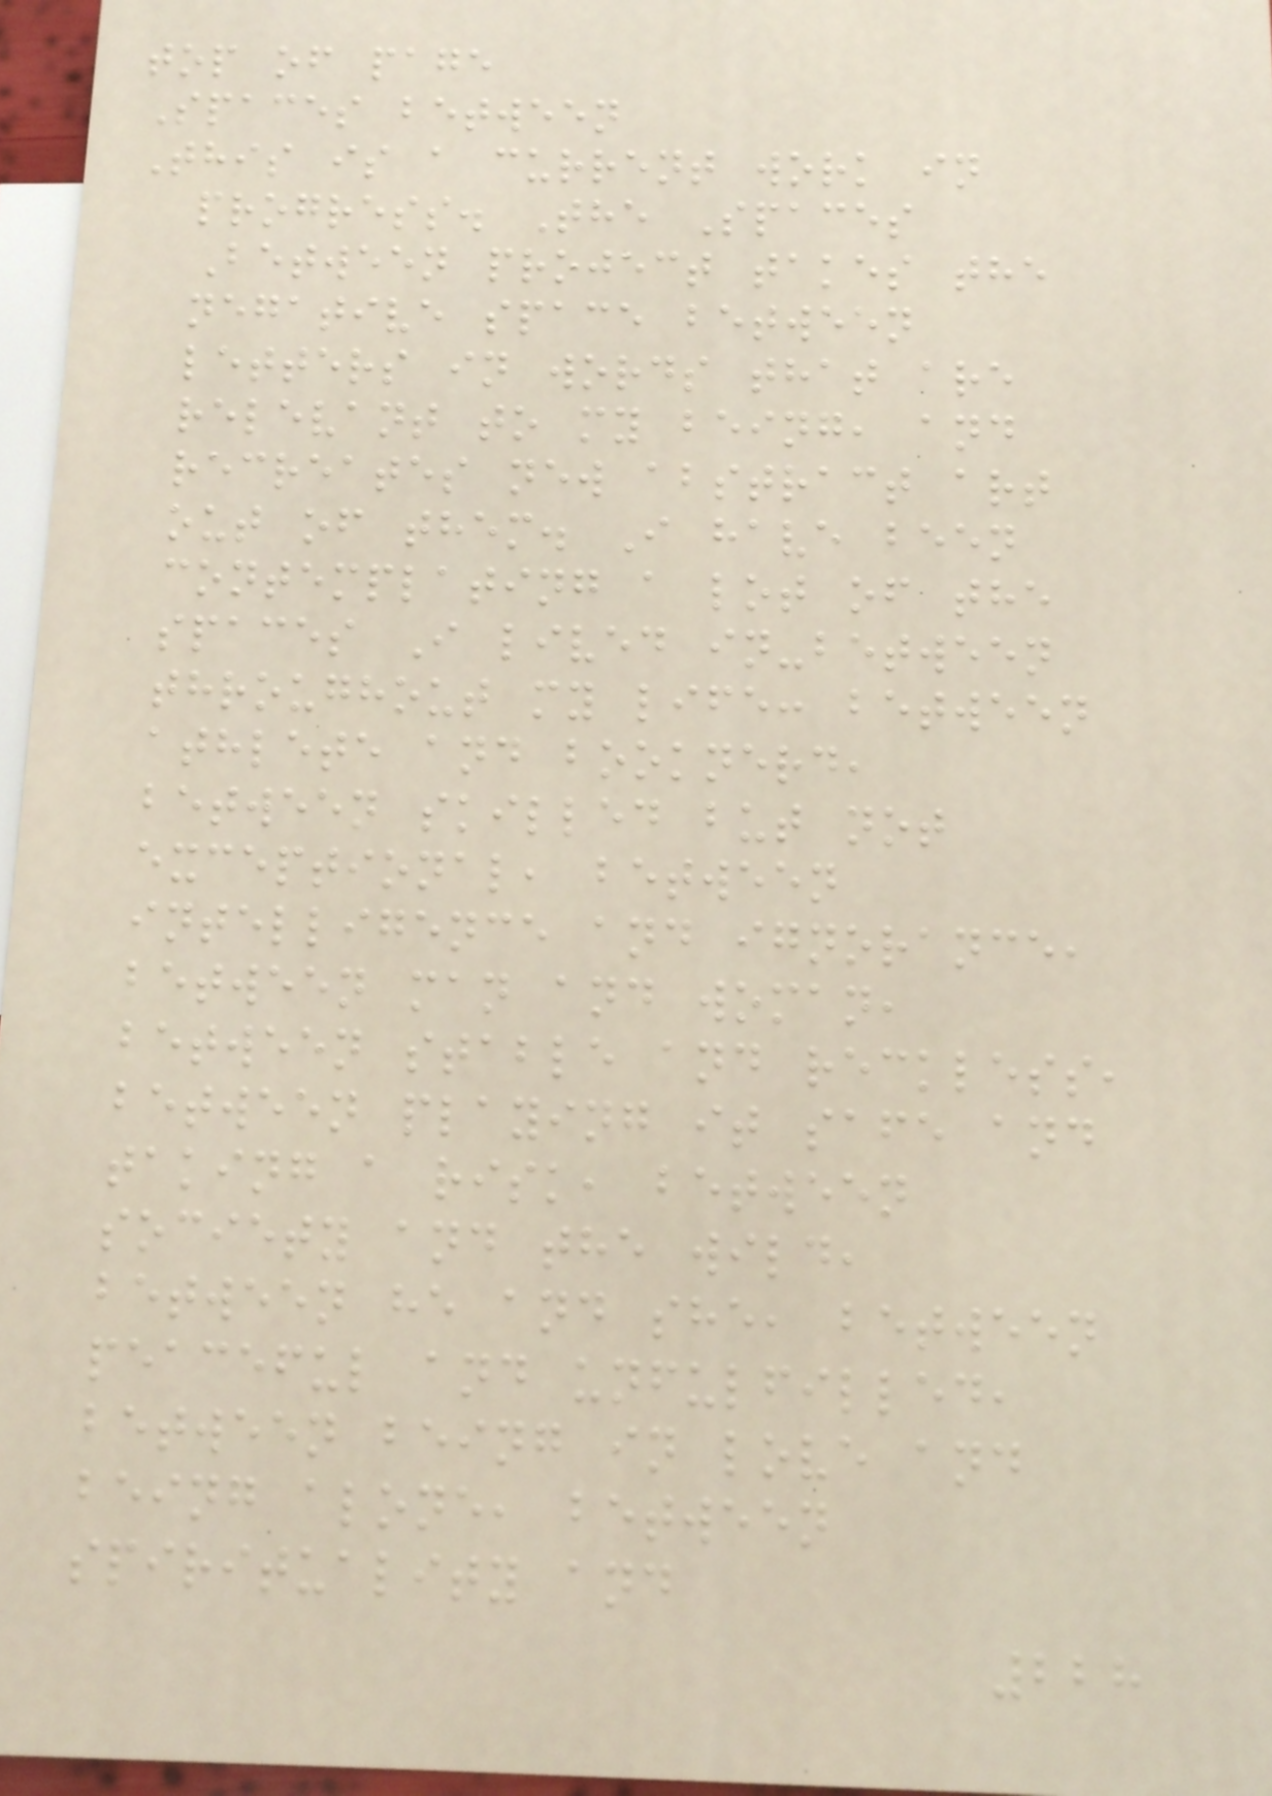top of page
Spaces between
This is a current work in
progress. The Spaces
Between project takes the
negative space between
letters in words that are
relevant to my being, and
recreates new abstract art
out of them. I have been
contemplating a lot of the
spaces I lived in-between
throughout my life: between
athlete and booknerd,
between skilled but not
exceptional, between
intelligence and ignorance,
between man and woman,
between stable and reckless,
between playing it safe and
taking a risk, between
society and the wild,
between he and she, between
peaceful and unfulfilled,
between being in love and
being alone, between
spirituality and
228
